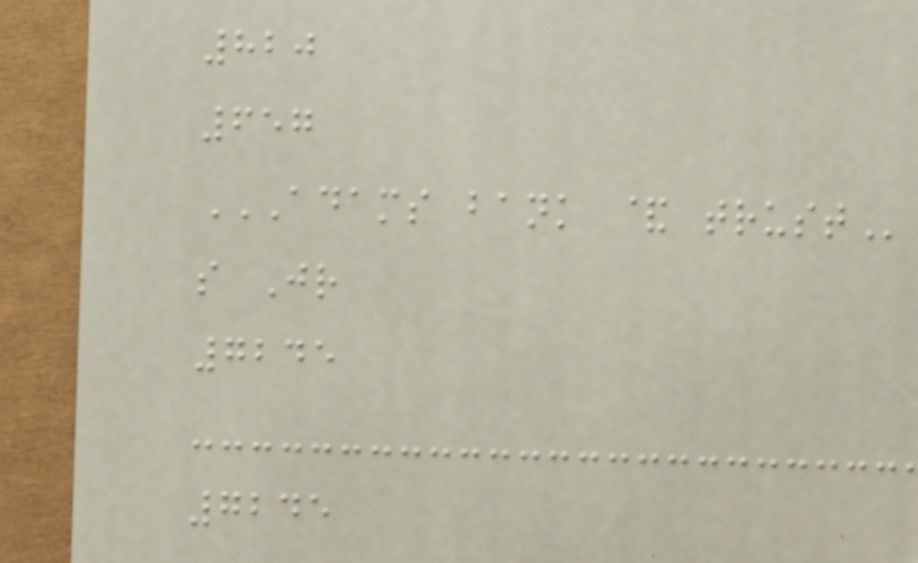820
657
ADAMS BANK & TRUST
s Jr
7245
7245
